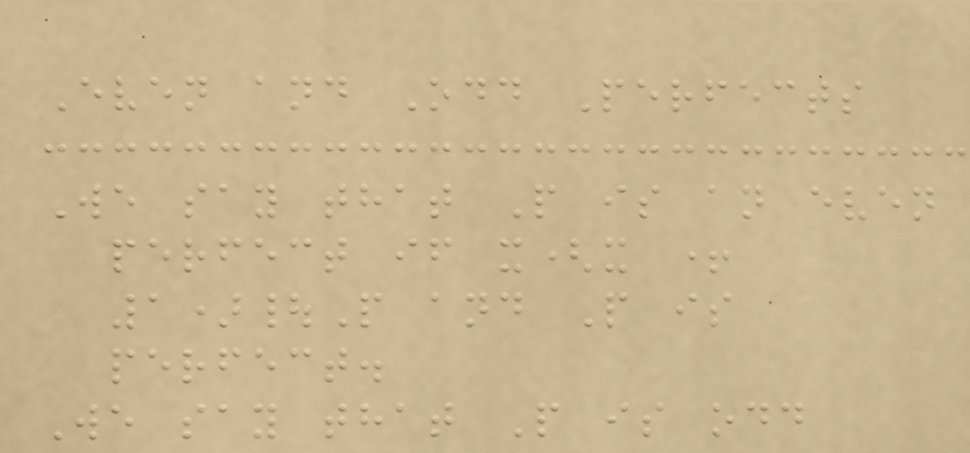Even and Odd Perfects
We say that P is an even
perfect if x(x +
1)|P and P is
perfect.
We say that P is odd
